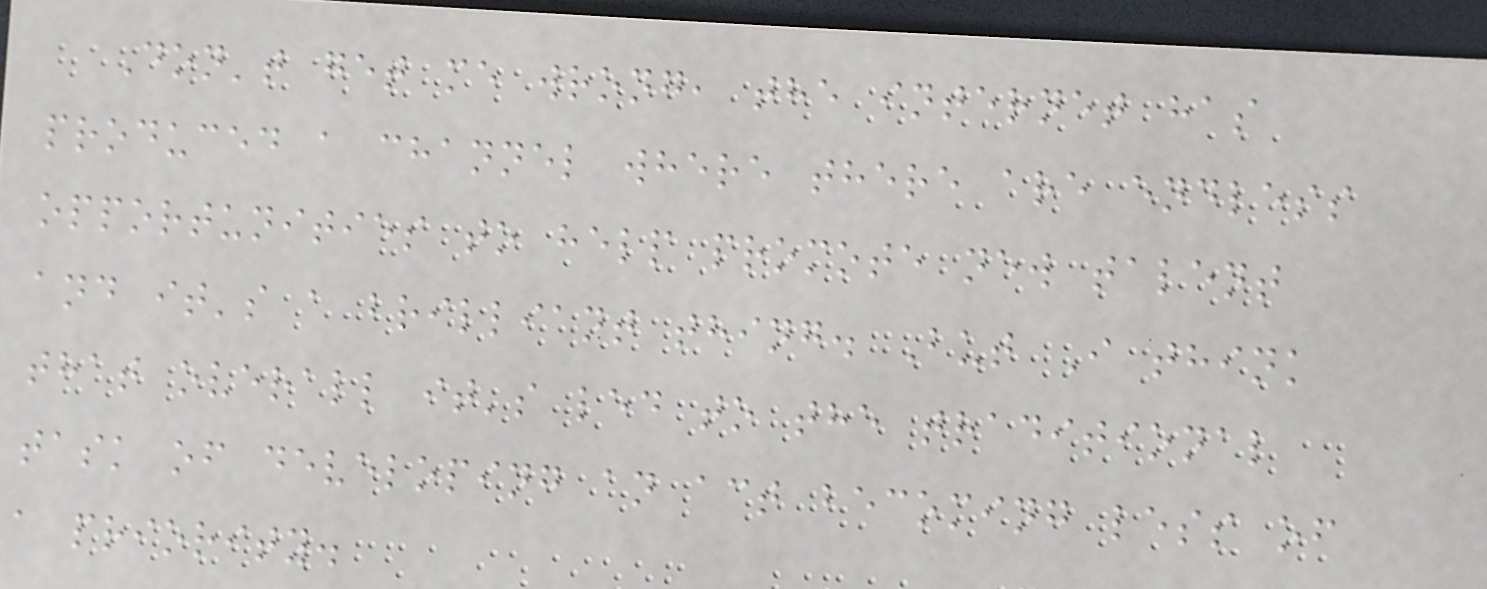Don't get me wrong, the internet has
produced a channel where there are endless
opportunities to help promote new talent
and it's a brilliant thing. But I think
that overall it's led to the traditional
task of developing an act becoming less of
a priority.
